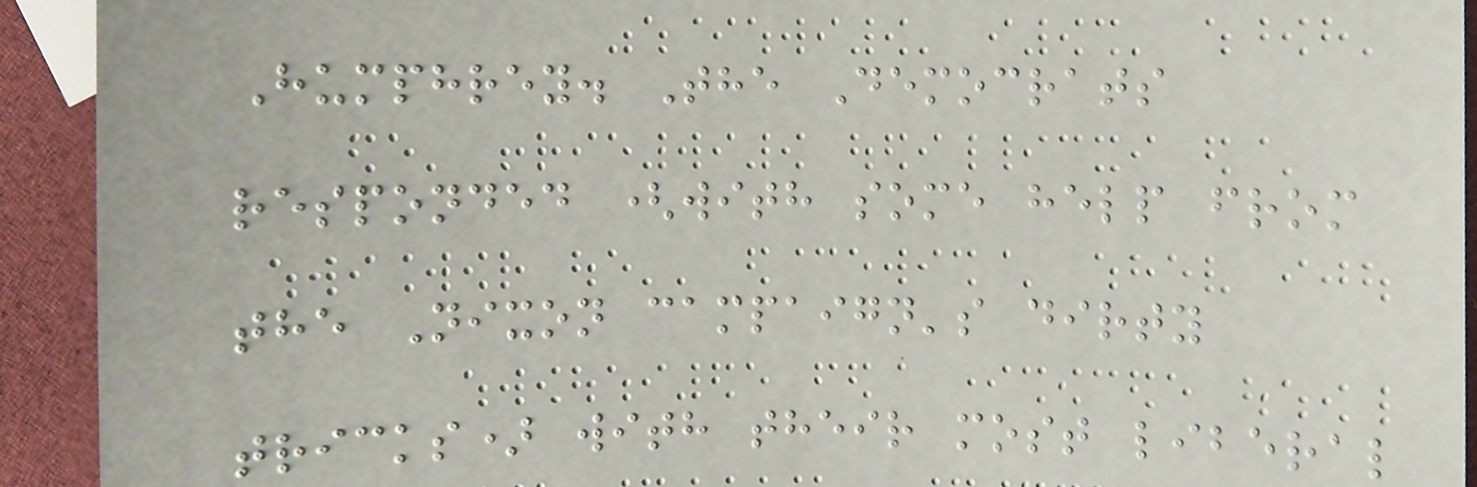Humphrey. The Democrats
responded (with some help from
the Nixon campaign's dirty
tricks) with their most liberal
